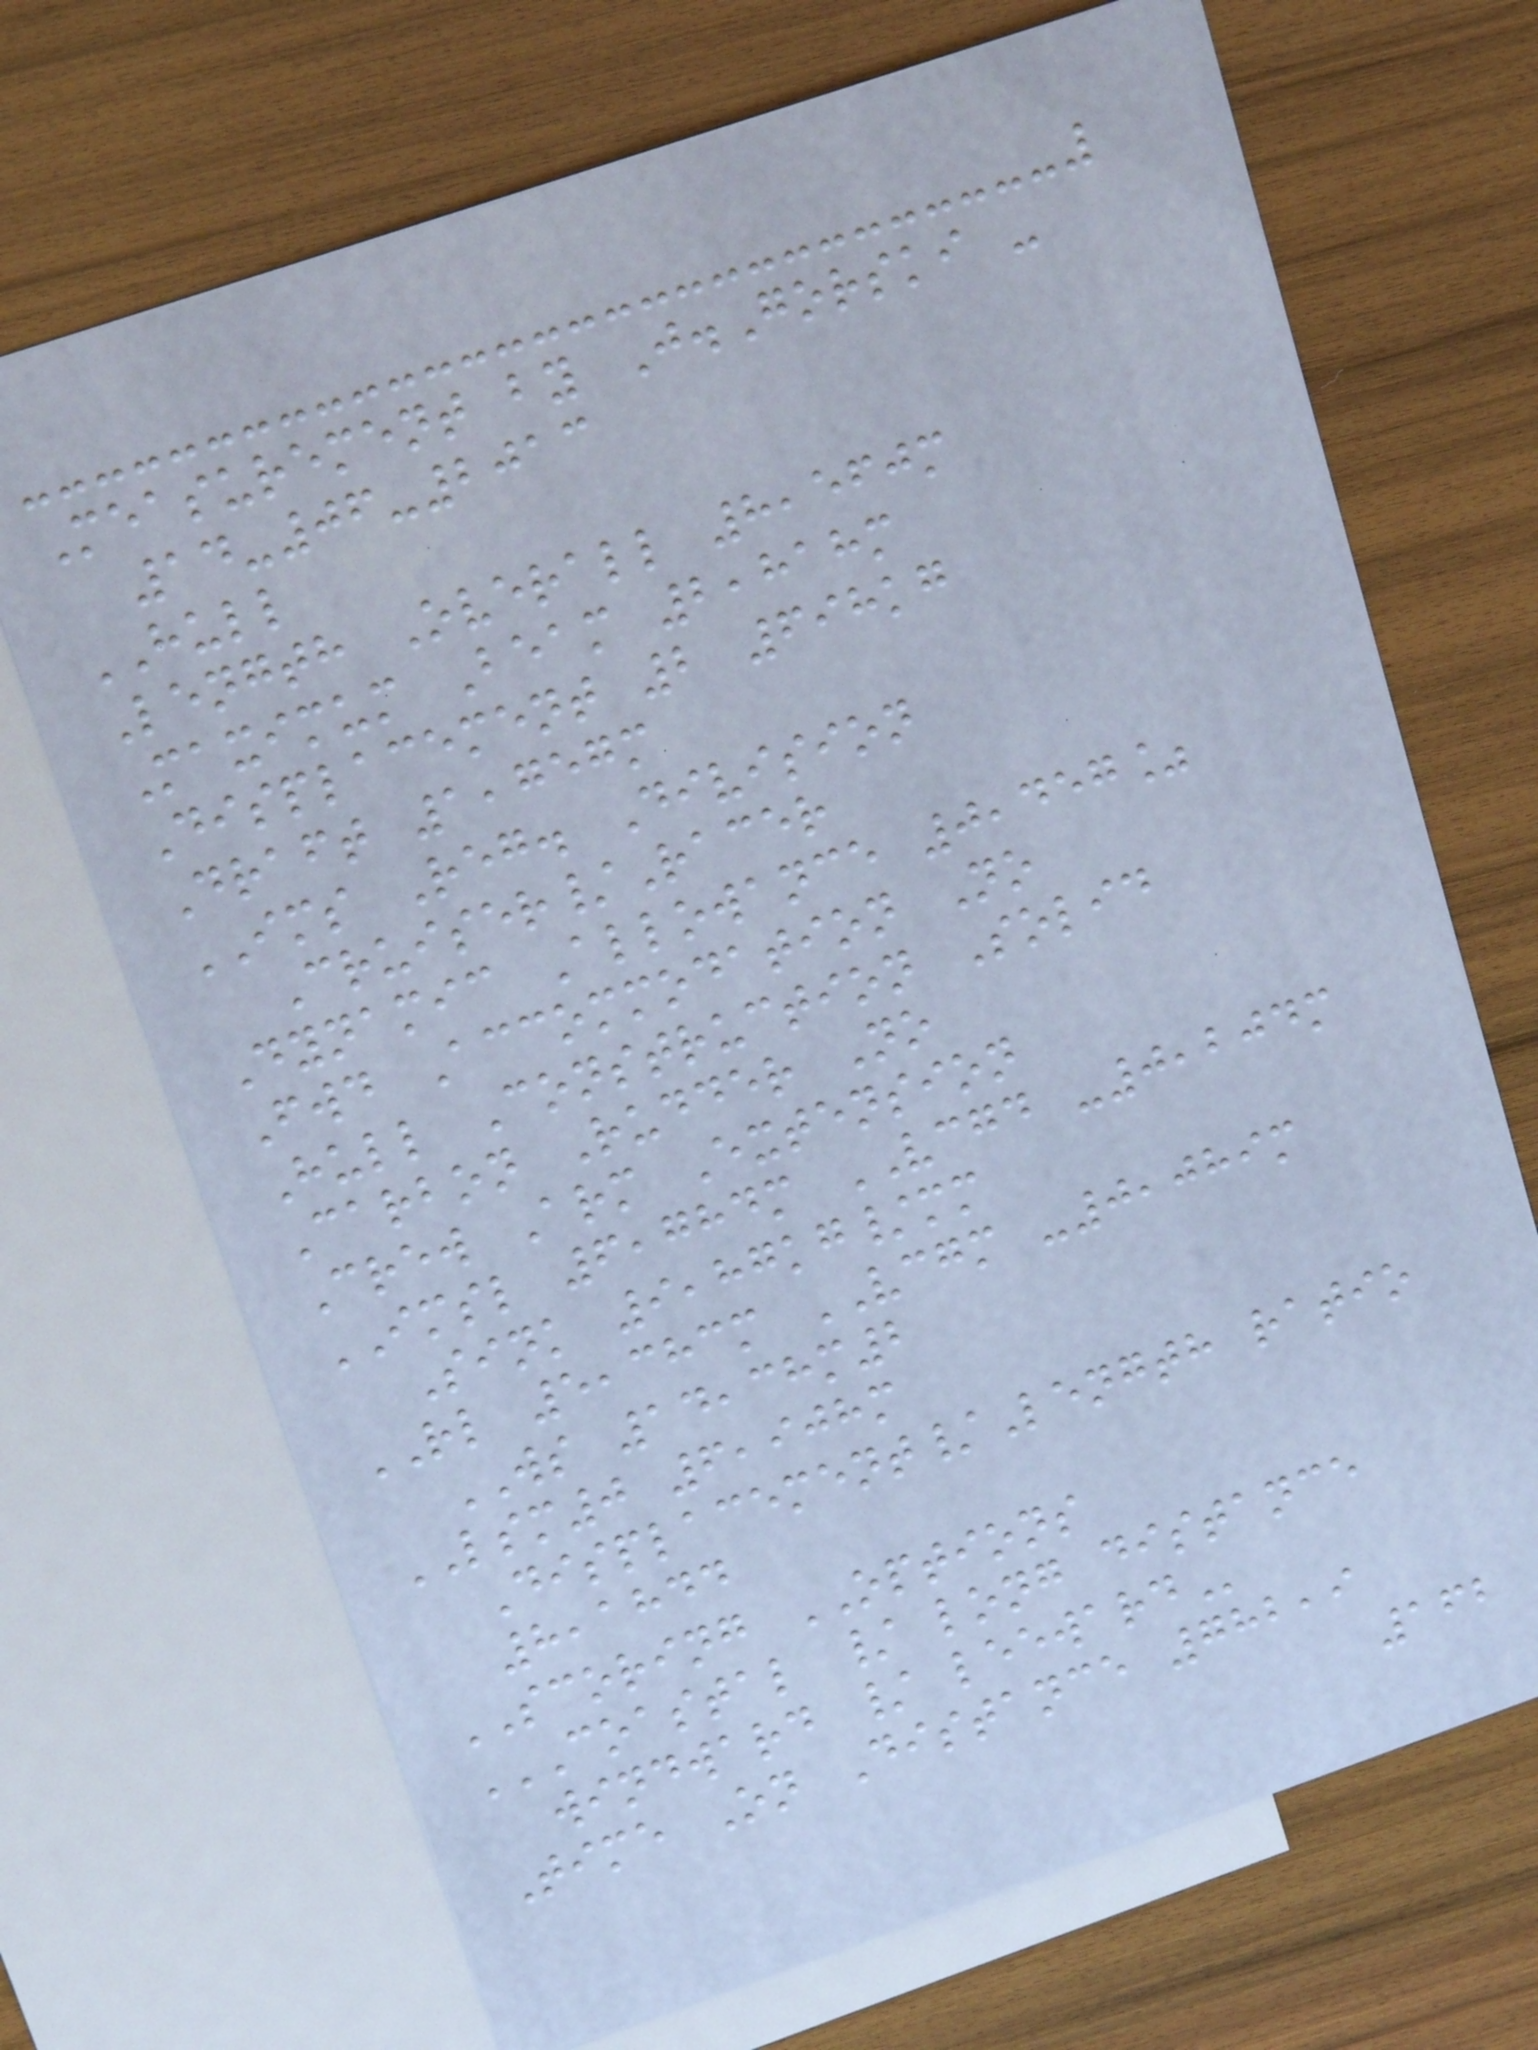Measurement by J.Gorski -
14-06-2013
HULL
Length Overall 8,560m
Maximum Beam 2,818m
Displacement 2 698kg
Draft 1,757m
IMS Reg. Division
Cruiser/Racer
Dynamic Allowance 0,457%
Fwd Accommodation No
Hull Construction Solid
Carbon Rudder No
Crew Arm Extension
IMSL 6,784m VCGD -0,204m
Sink 9,87kg/mm
RL 5,383m VCGM -0,089m
WS 14,38m2
LSM0 6,908m
Displacement/Length ratio
8,1844
SCORING OPTIONS
COASTAL / LONG DISTANCE
WINDWARD / LEEWARD
Time On Distance 782,9
162
